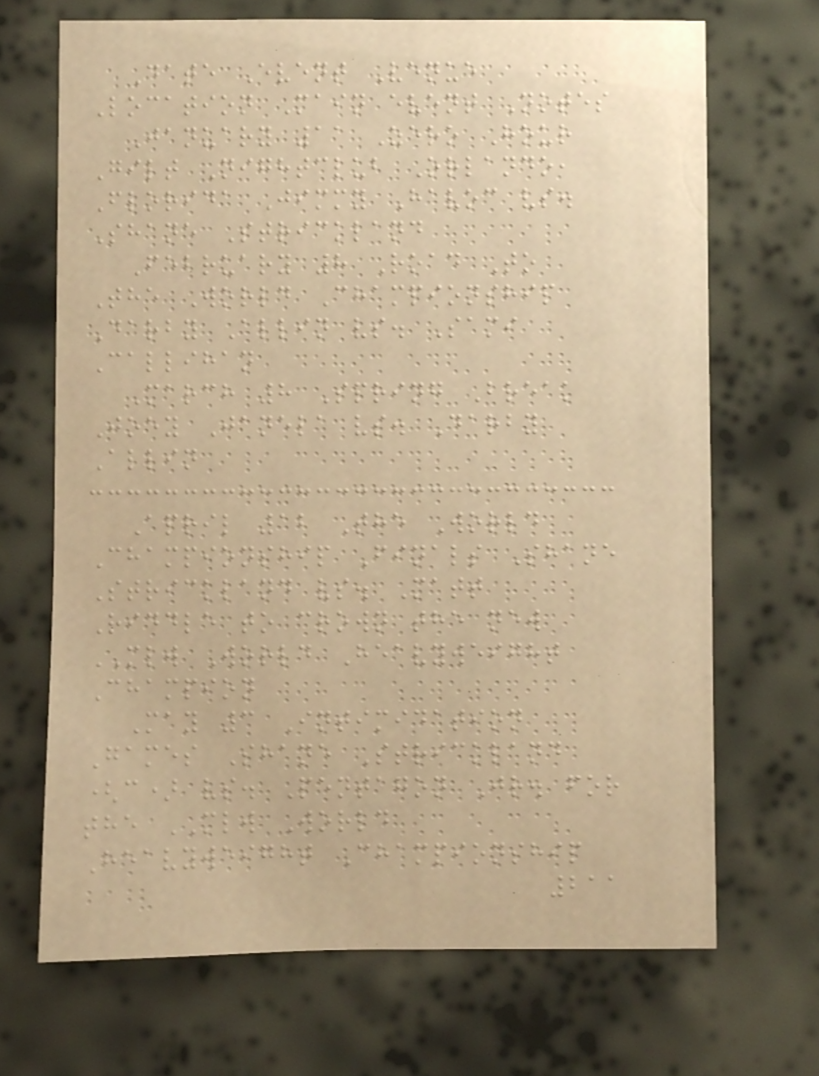Date Event Venue
Location Main event Notes
January 11 Zero Hour
Gilt Nightclub Orlando,
Florida Jimmy Havoc vs.
Shane Strickland
February 8 Road To
The World Championship
Darby Allin vs. Sami
Callihan
March 8 Spring Break
Joey Janela vs. Darby
Allin
April 12 The World
Championship Finals Shane
Strickland vs. Matt
Riddle to crown the new
MLW World Heavyweight
Champion
May 3 Intimidation
Games Shane Strickland
(c) vs. Pentagon Jr. for
the MLW World
Heavyweight Championship
211
